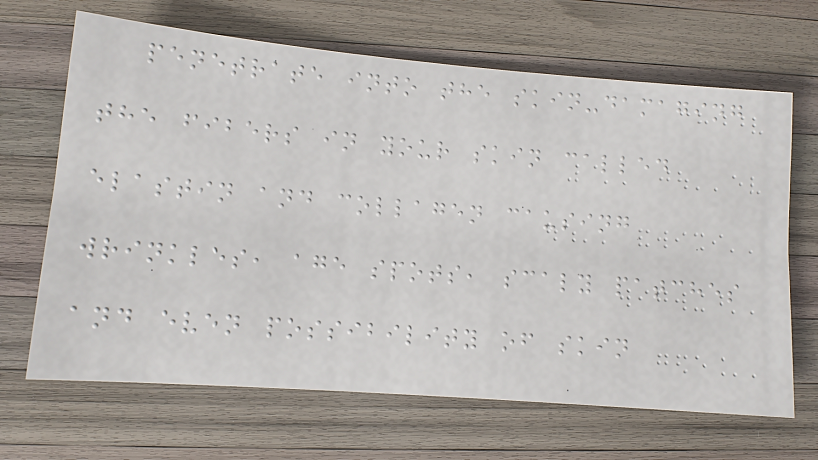penetrate into the skin-damaging
the fibers in your skin called
elastin and collagen causing
wrinkles, age spots, scaly patches
and even possibility of skin
